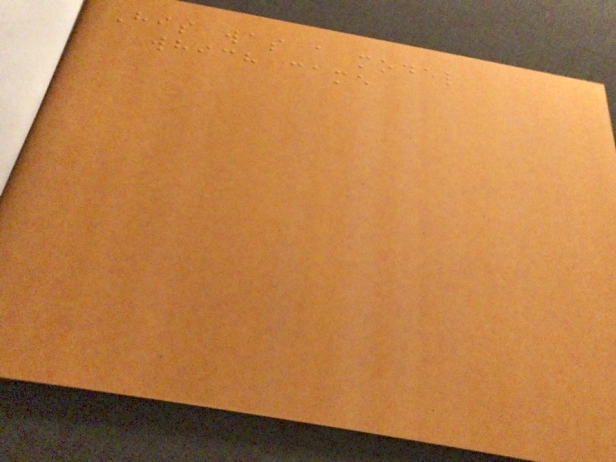His was a model
which came
